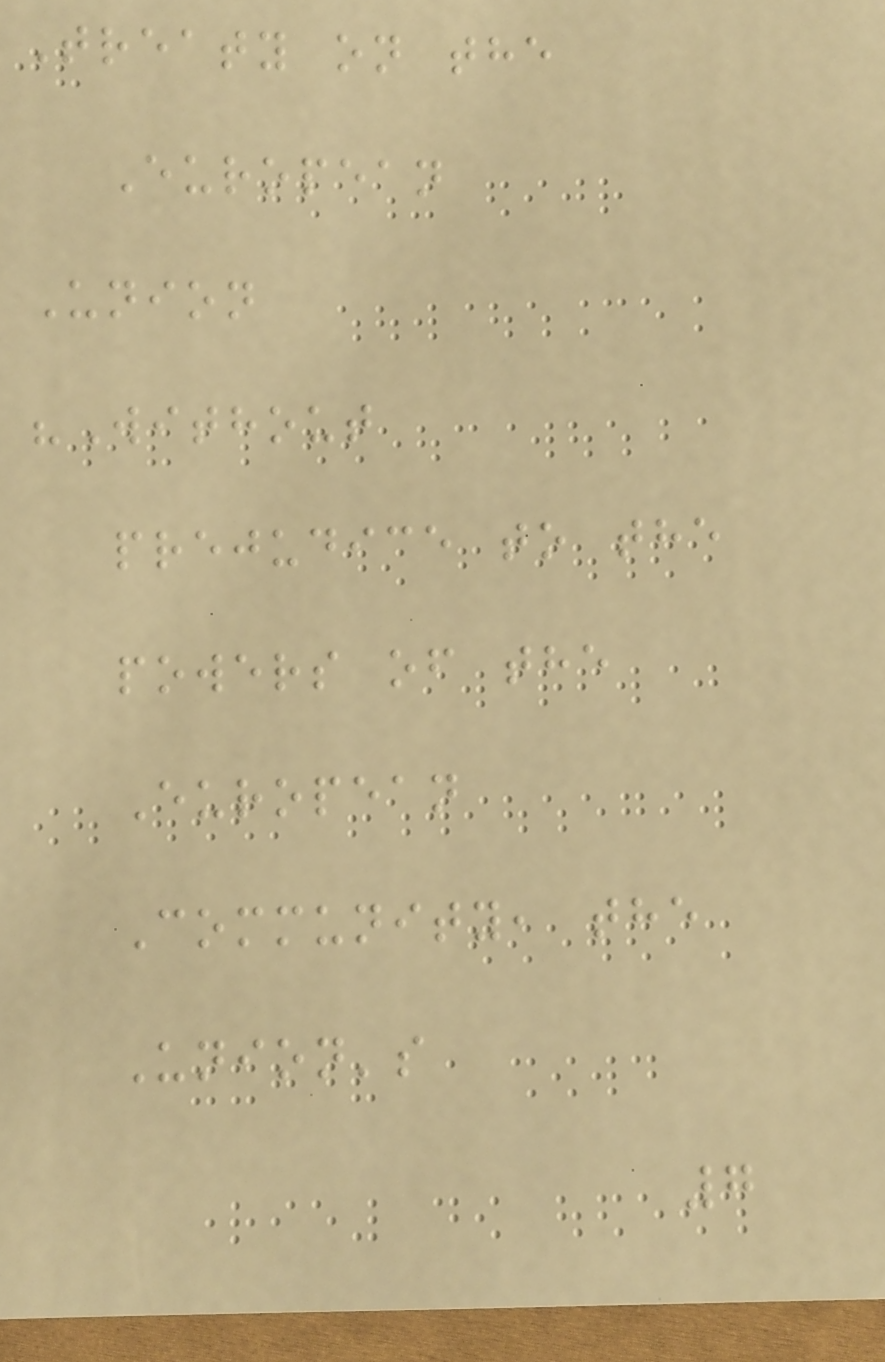Treaty on the
European
Union
"Without
prejudice to the
powers of the
European
Community, the
Union's
7
